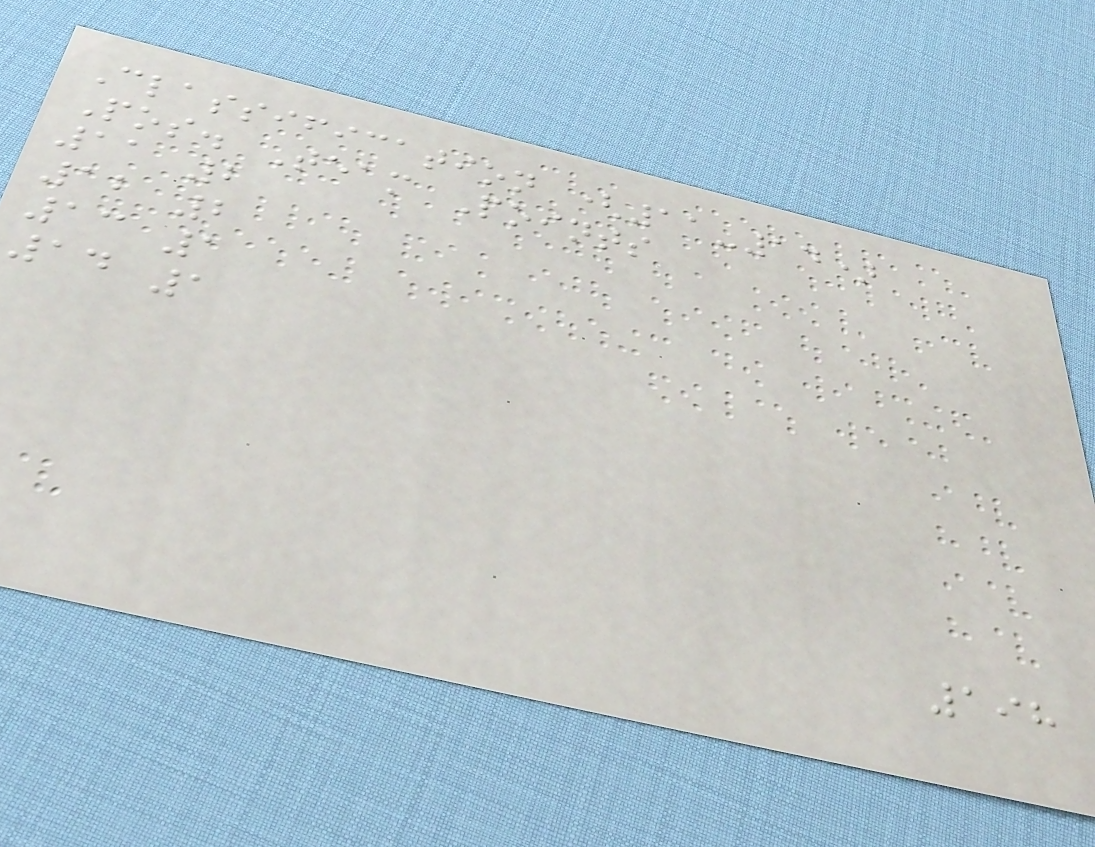Classification (11-14)
Pos. Team Points
11 2
12 2
13 1
14 1
198
